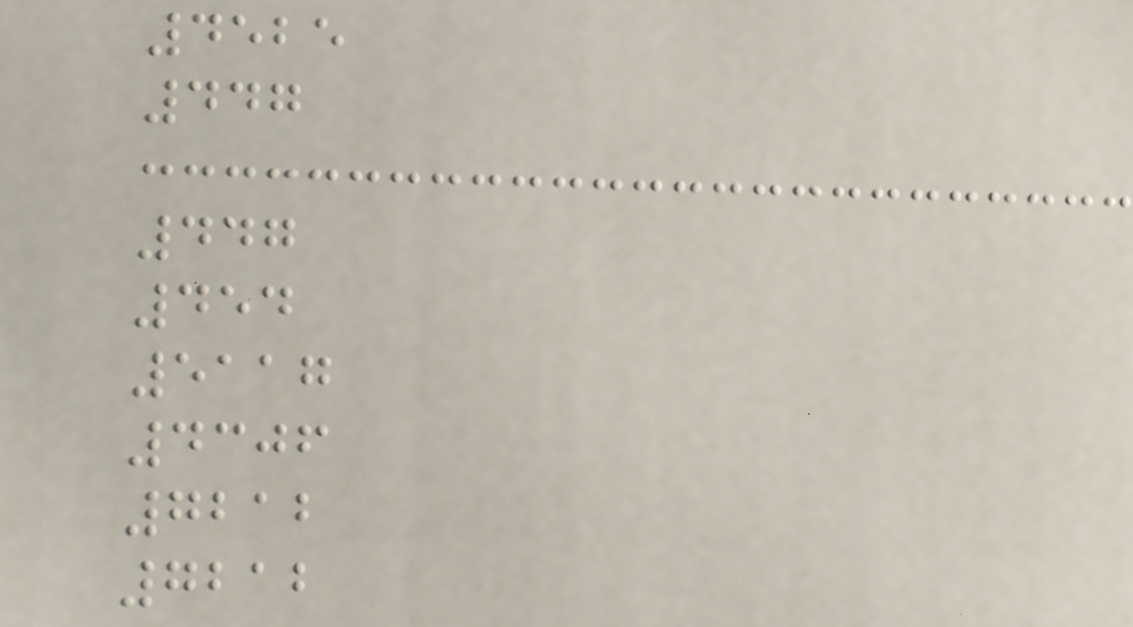4525
447
447
454
5117
4306
7212
7212
